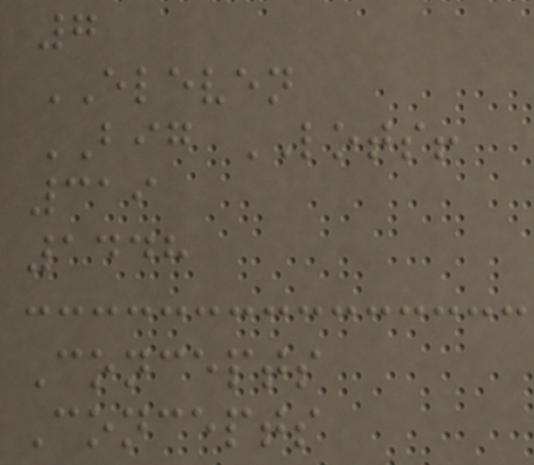7
ELEVEN
BIG LOTS!
319
1448
Concepts
Concepts
